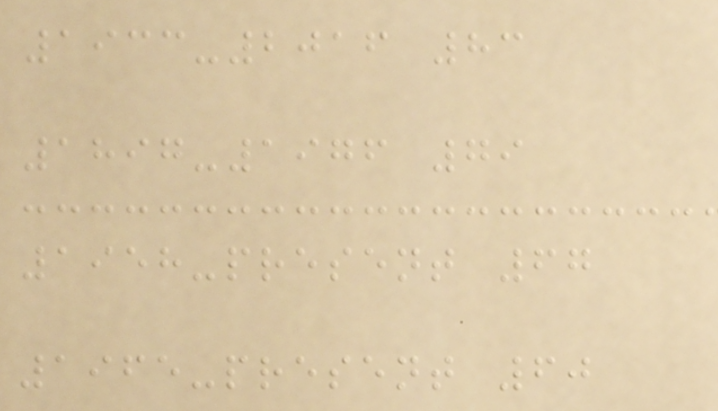1933-2016 83
1897-1976 79
1958-present 67
1965-present 60
